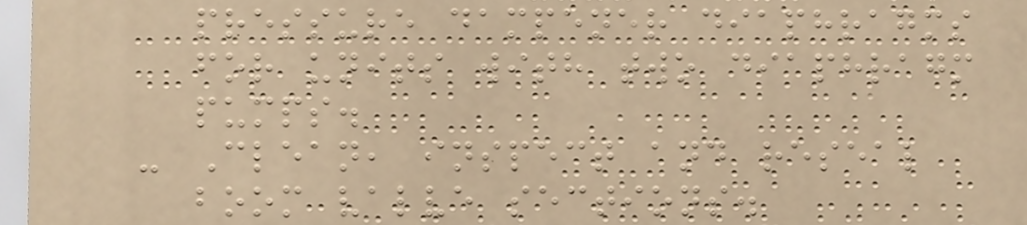pressure dampener diaphragms
for units with two diaphragm
pumps.
- Clean, inspect and reseal
boom valve sections.
